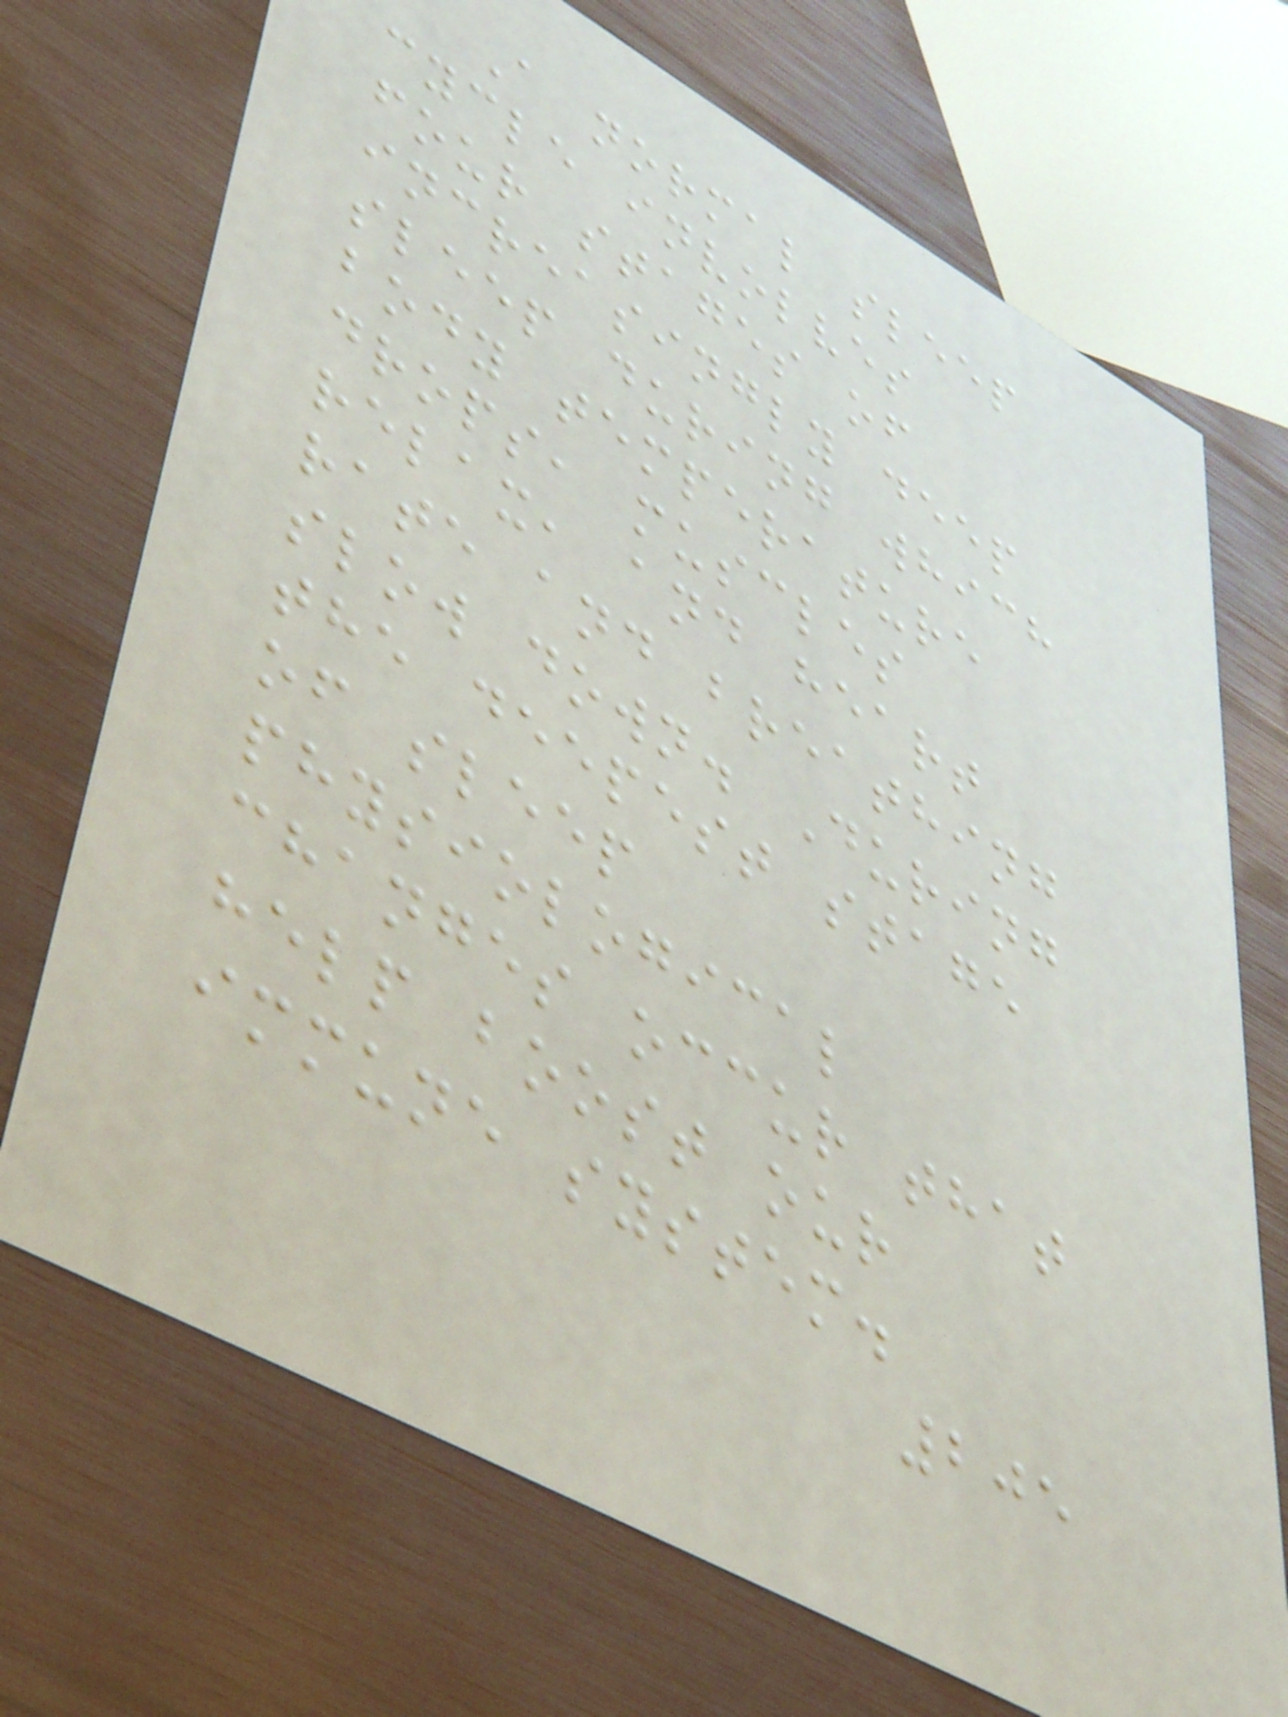A normal sleep
cycle involves
four stages of
increasingly deep
sleep during which
body temperature
drops, muscles
relax, and heart
rate and breathing
slow down. During
the deepest stage
of sleep
physiological
changes occur that
help boost our
immune system.
205
